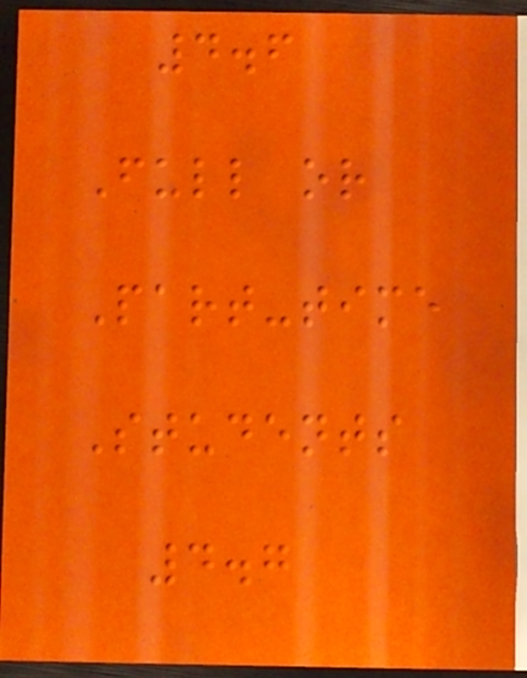4.6
Full or
Part-time
Students
4.7
